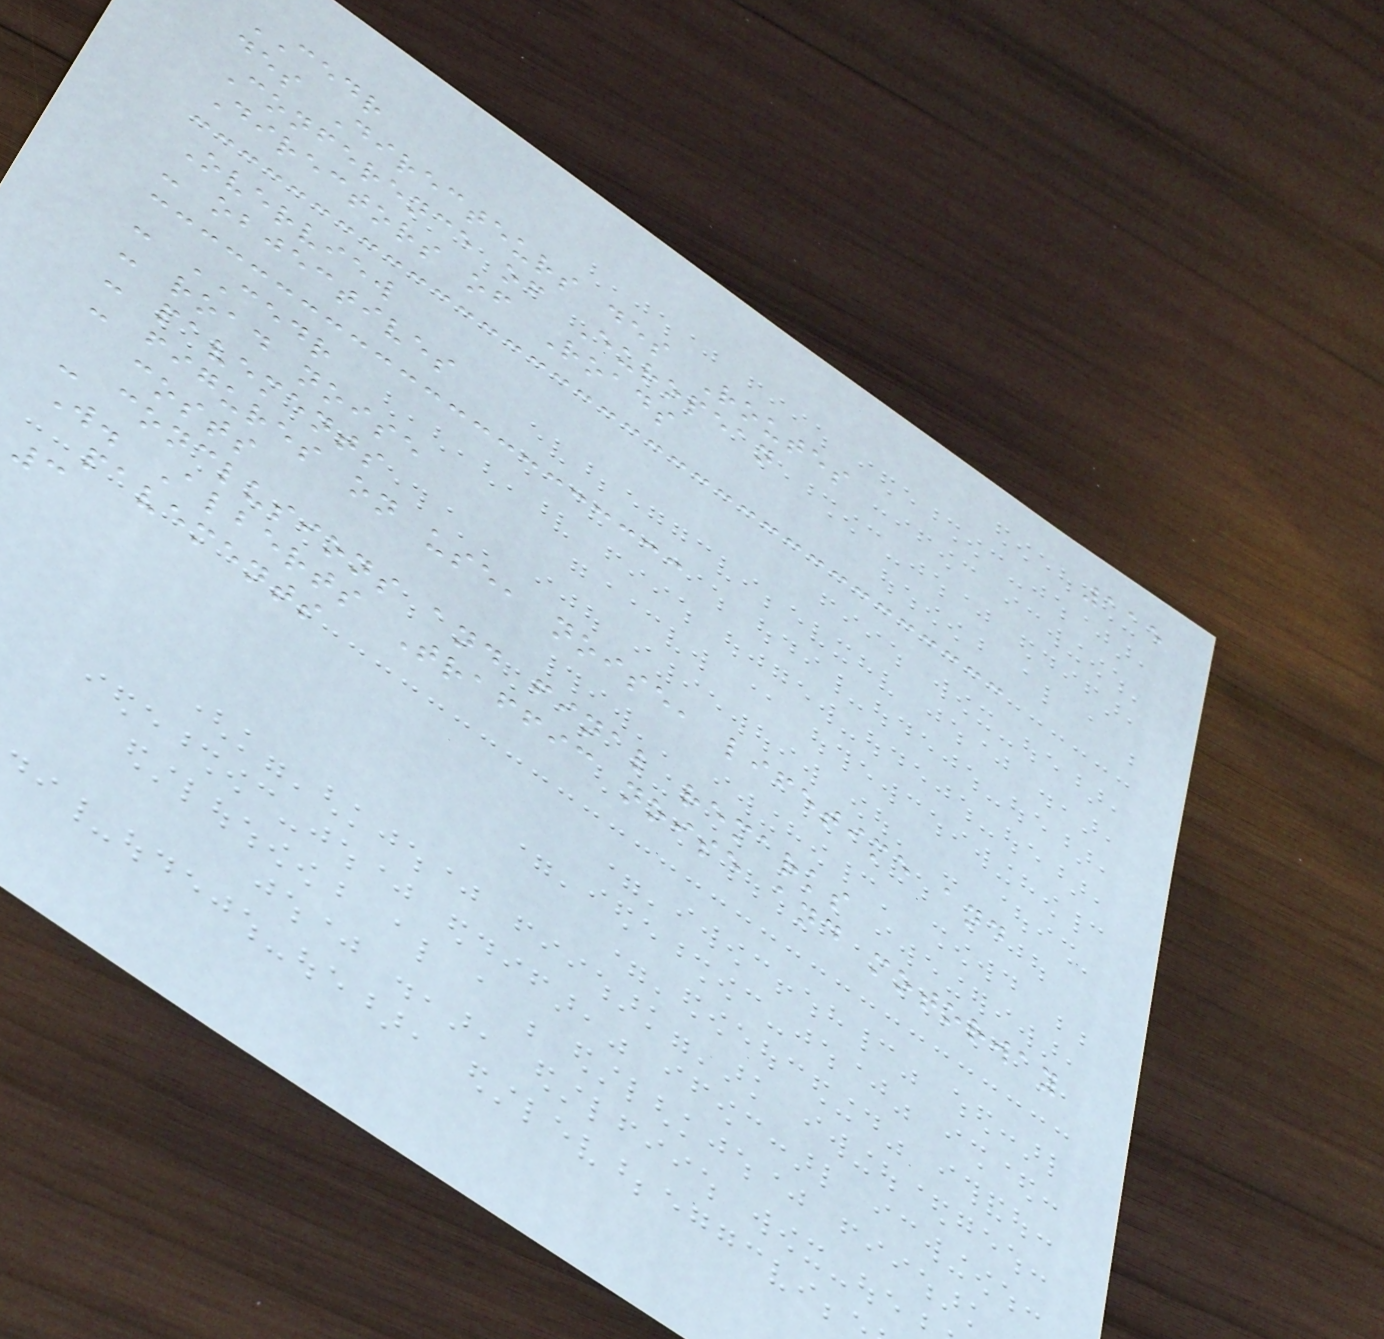115
CEDR
des Directeurs des Routes
Conference of European
Directors of Roads
Overview
- objectives
- CEDR
- road noise
- pavements
- figures on use, noise, lifetime and
costs
- conclusions and final remarks
W. Alberts Traffic noise and motorway
pavements
3
